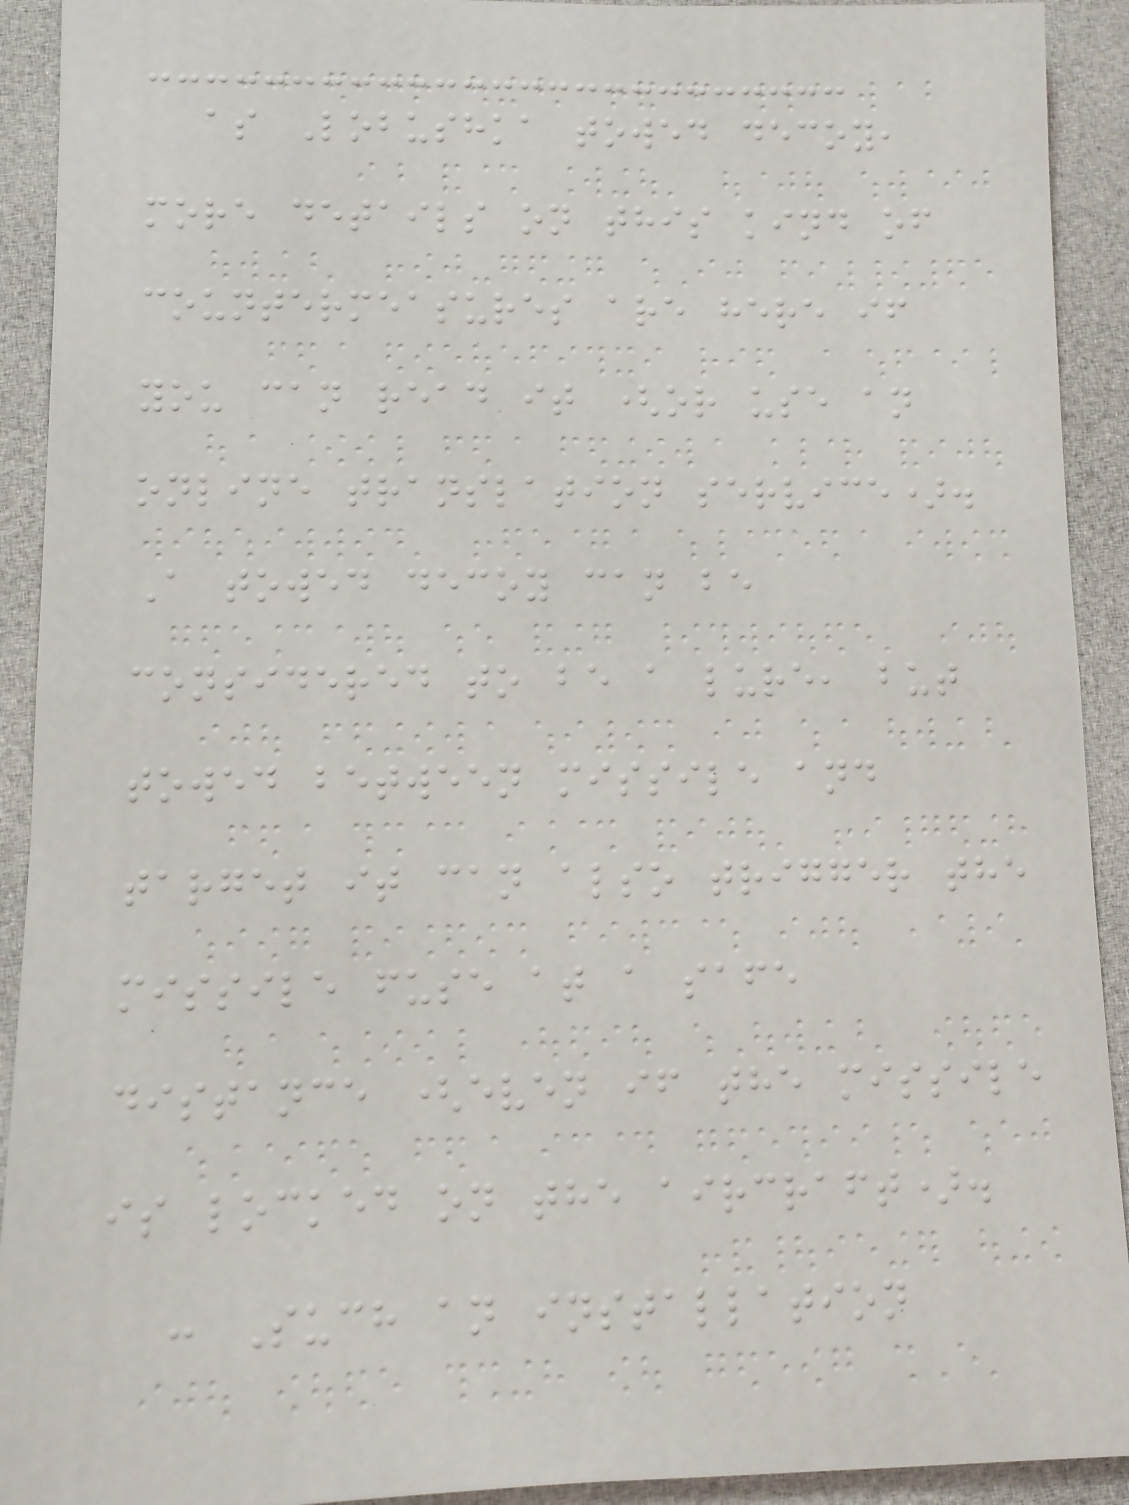as Lobushka towed decoy,
more details on this kind of
countermeasures are here if
you can read it (or use an
online translation service).
A towed decoy can be
considered to be a lure, but
towed between missile and
target it can also trigger the
missile fuse at a safe
distance (even if the missile
is locked on the aircraft).
: Such an installation
